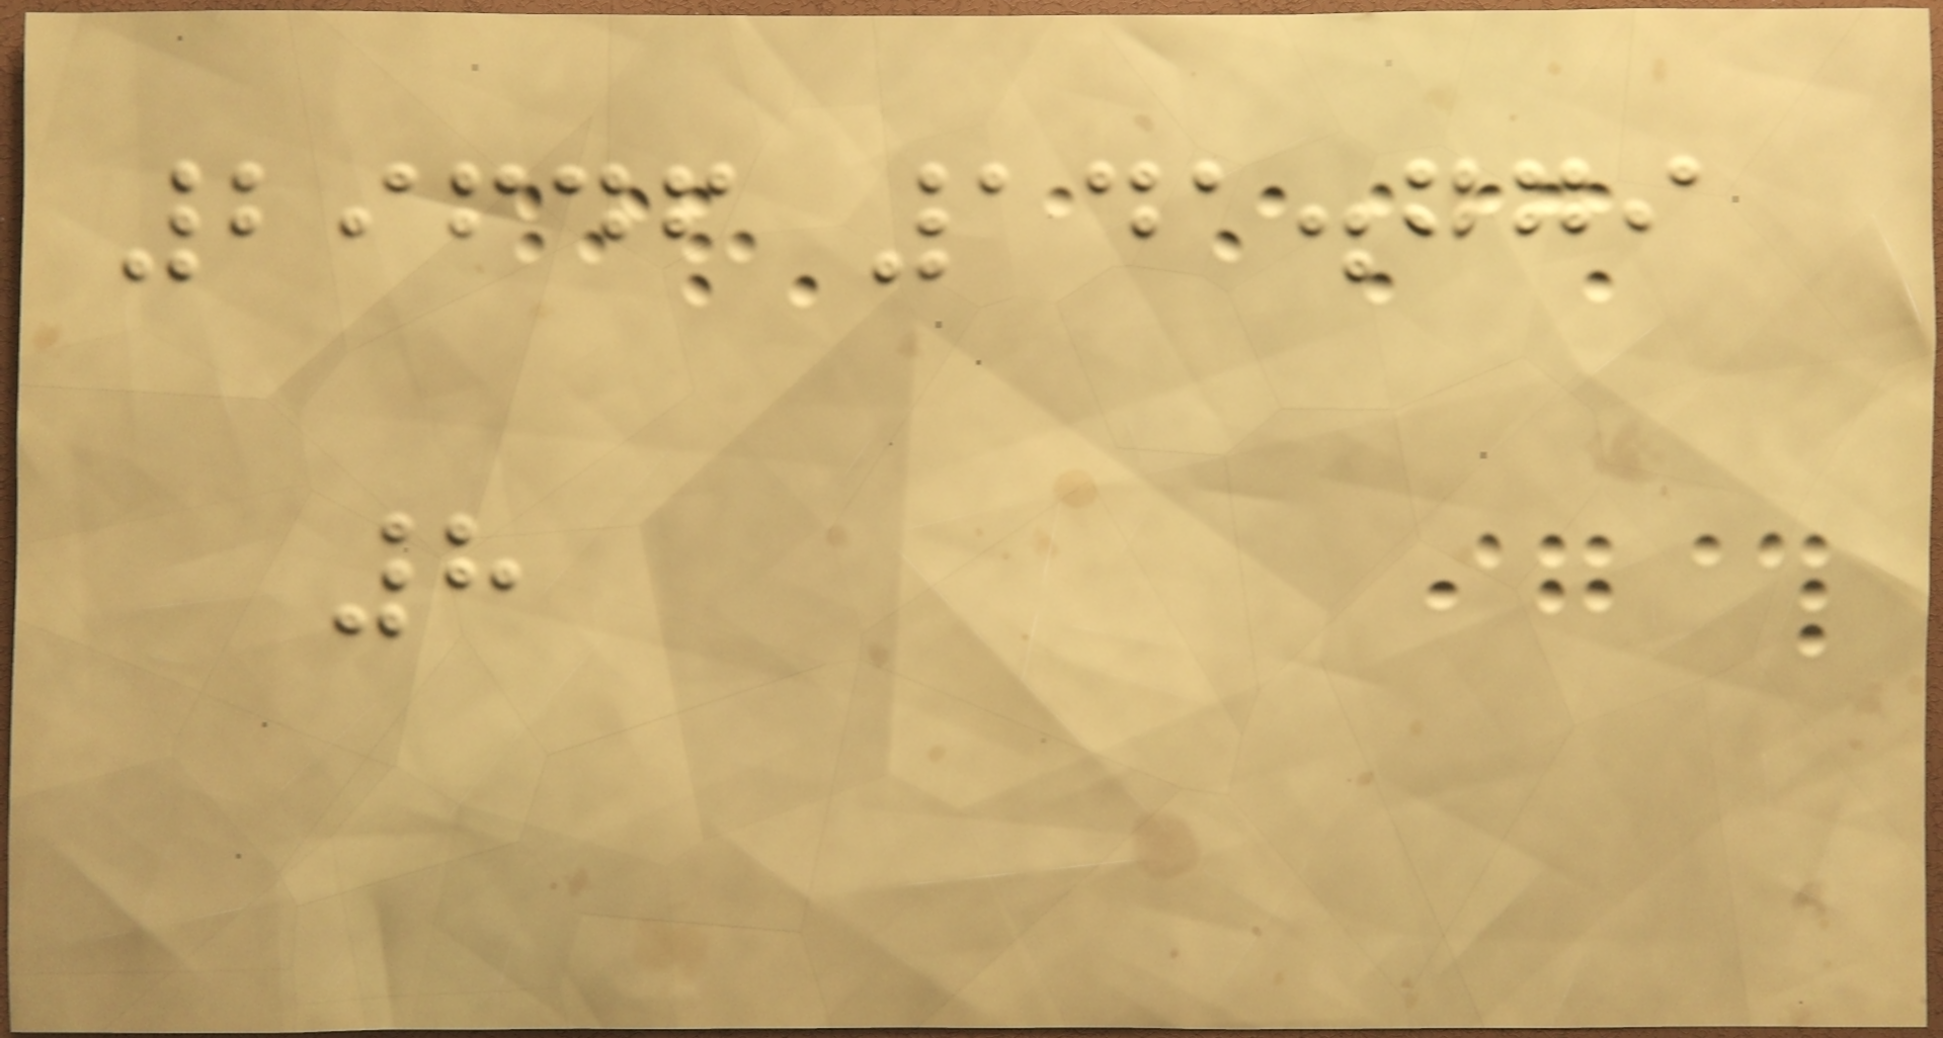29646 141.779
8
